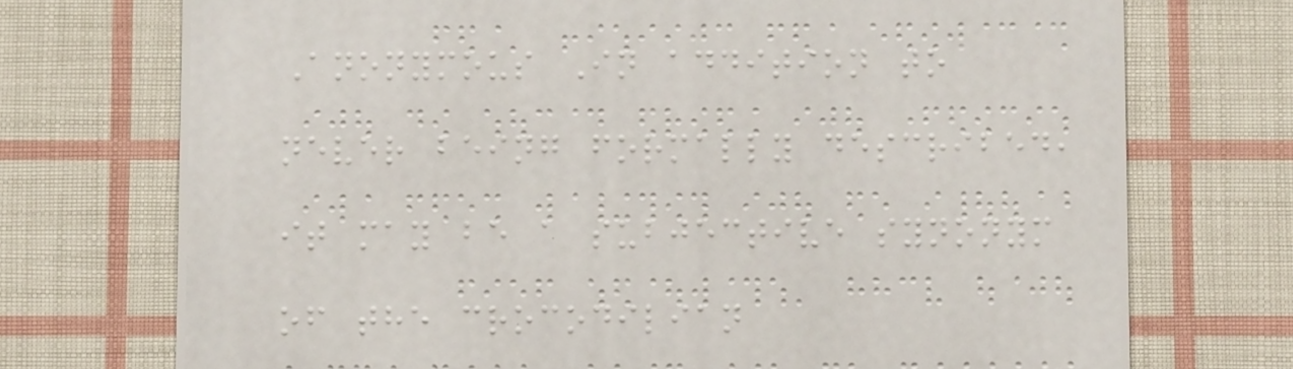Anonymous In addition to
never being formally described,
it may be a subjective synonym
of the crocodilian
